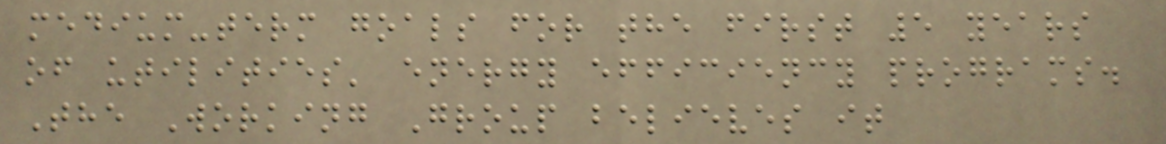medium-term goals for the first 5 years
of utilities' energy efficiency programs.
The Working Group believes it
